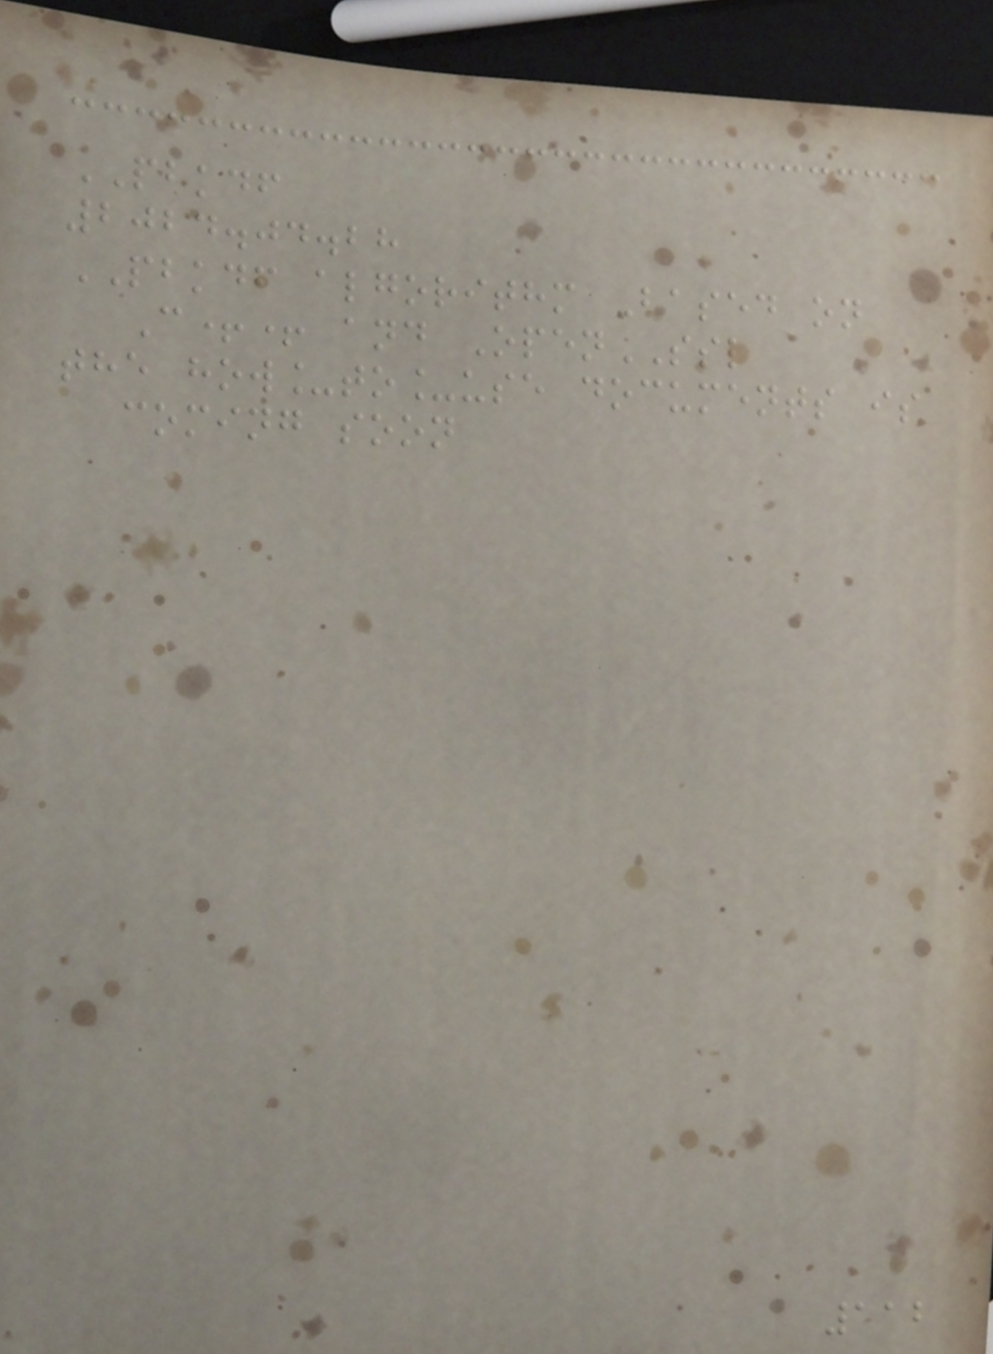PBKDF
2024.04.28
PBKDF algorithm Based on
C++ and OpenSSL
the how_to_use documents is
coming soon
112
